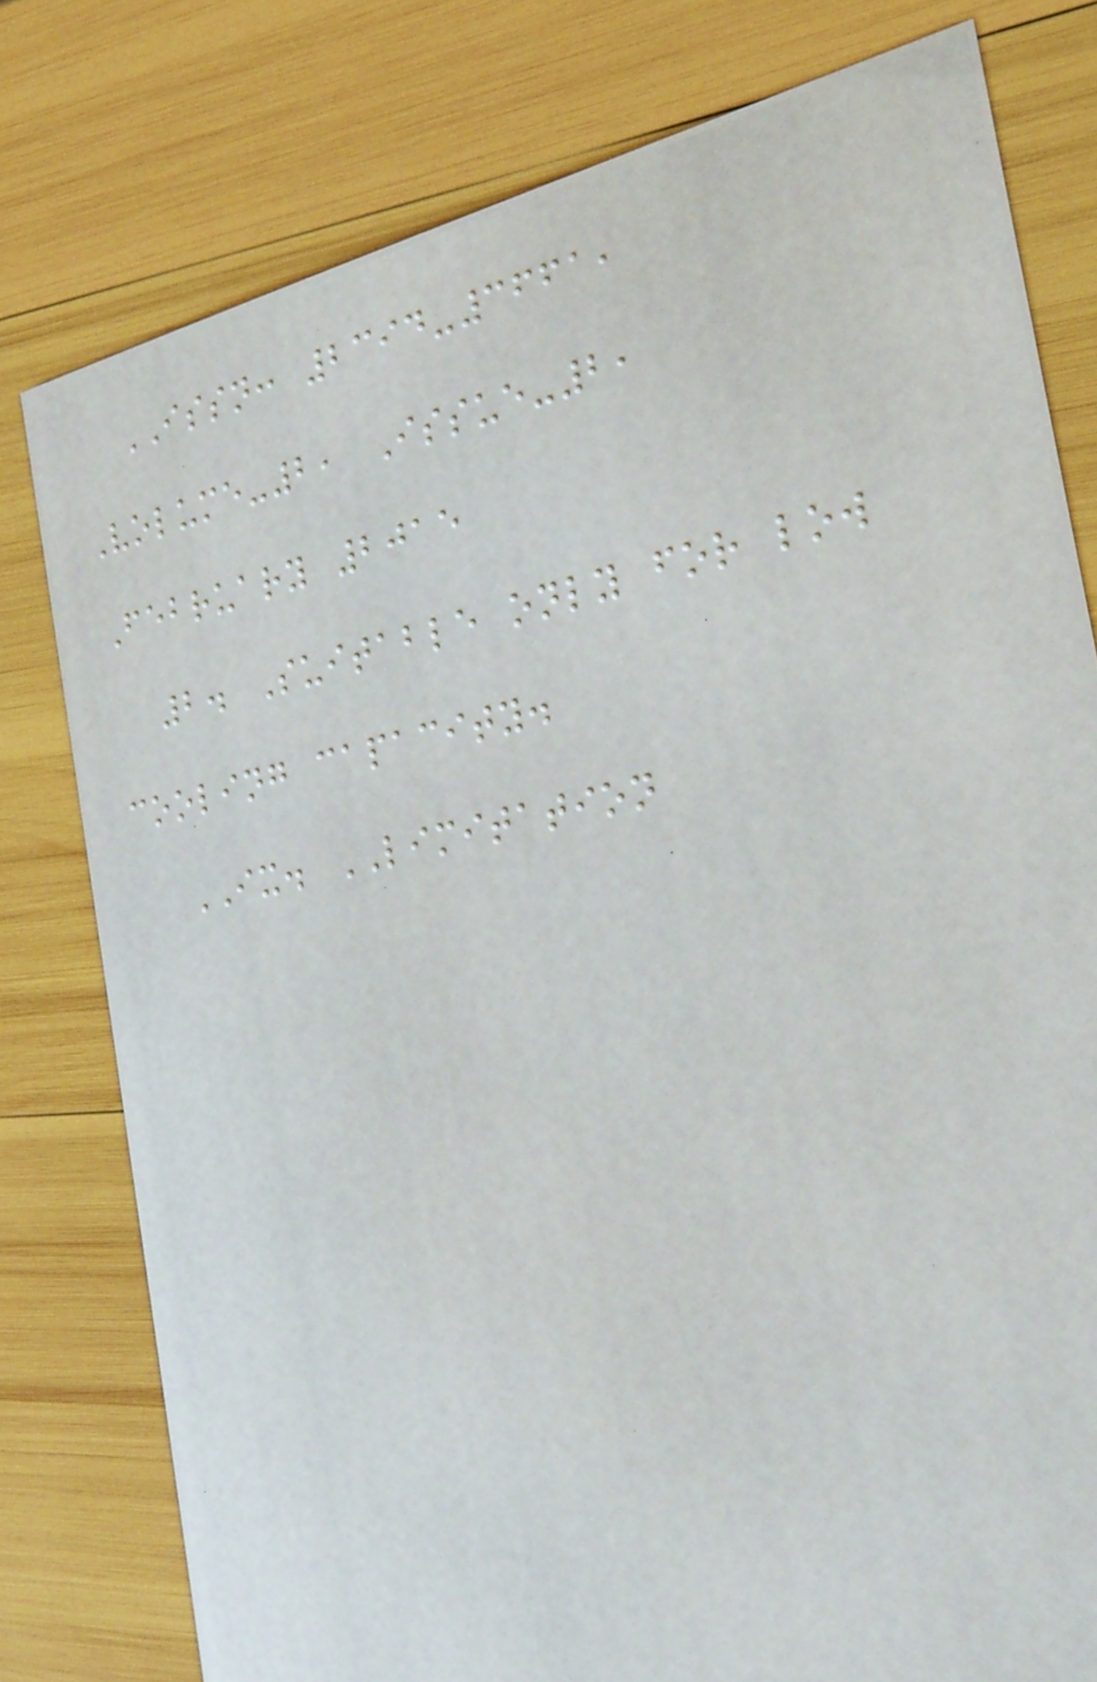ISSN: 2394-3661,
Volume-2, Issue-2,
February 2015
2. Suitable only for low
cooling capacity.
IX. LIMITATION
